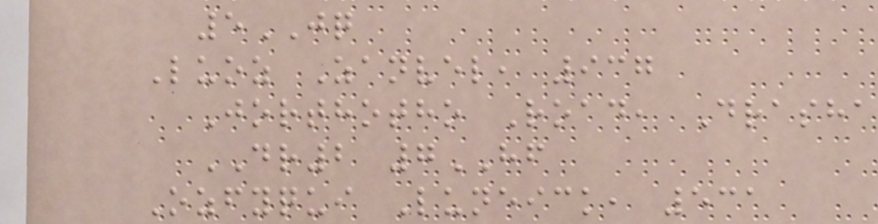5JQ
Luoz Zanvel, 937
Jorthotho Road, Drasha
DR2 7HF
Ozfyqui Luneick, 531
